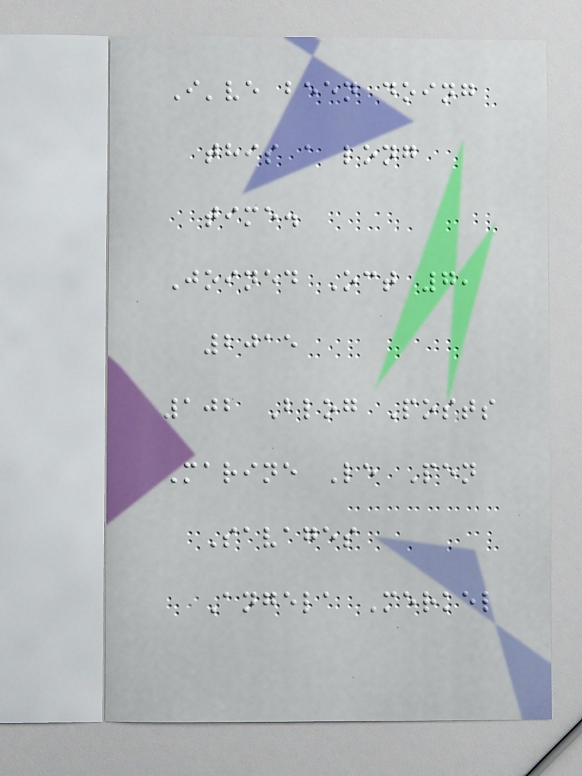I've been doing
this a long
time.
Joined Oct 7,
2015
102 Blog Posts
Marine Le Pen
Savages
Angela Merkel
